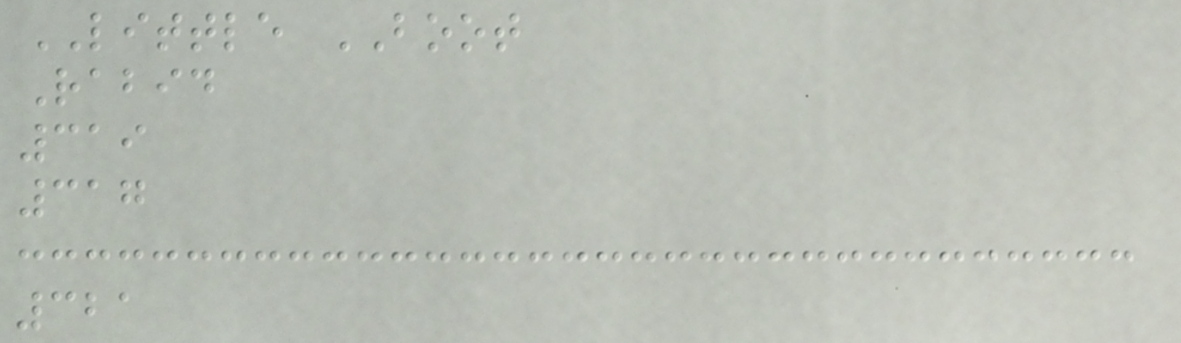LITTLE BOOT
Rabid
319
317
321
